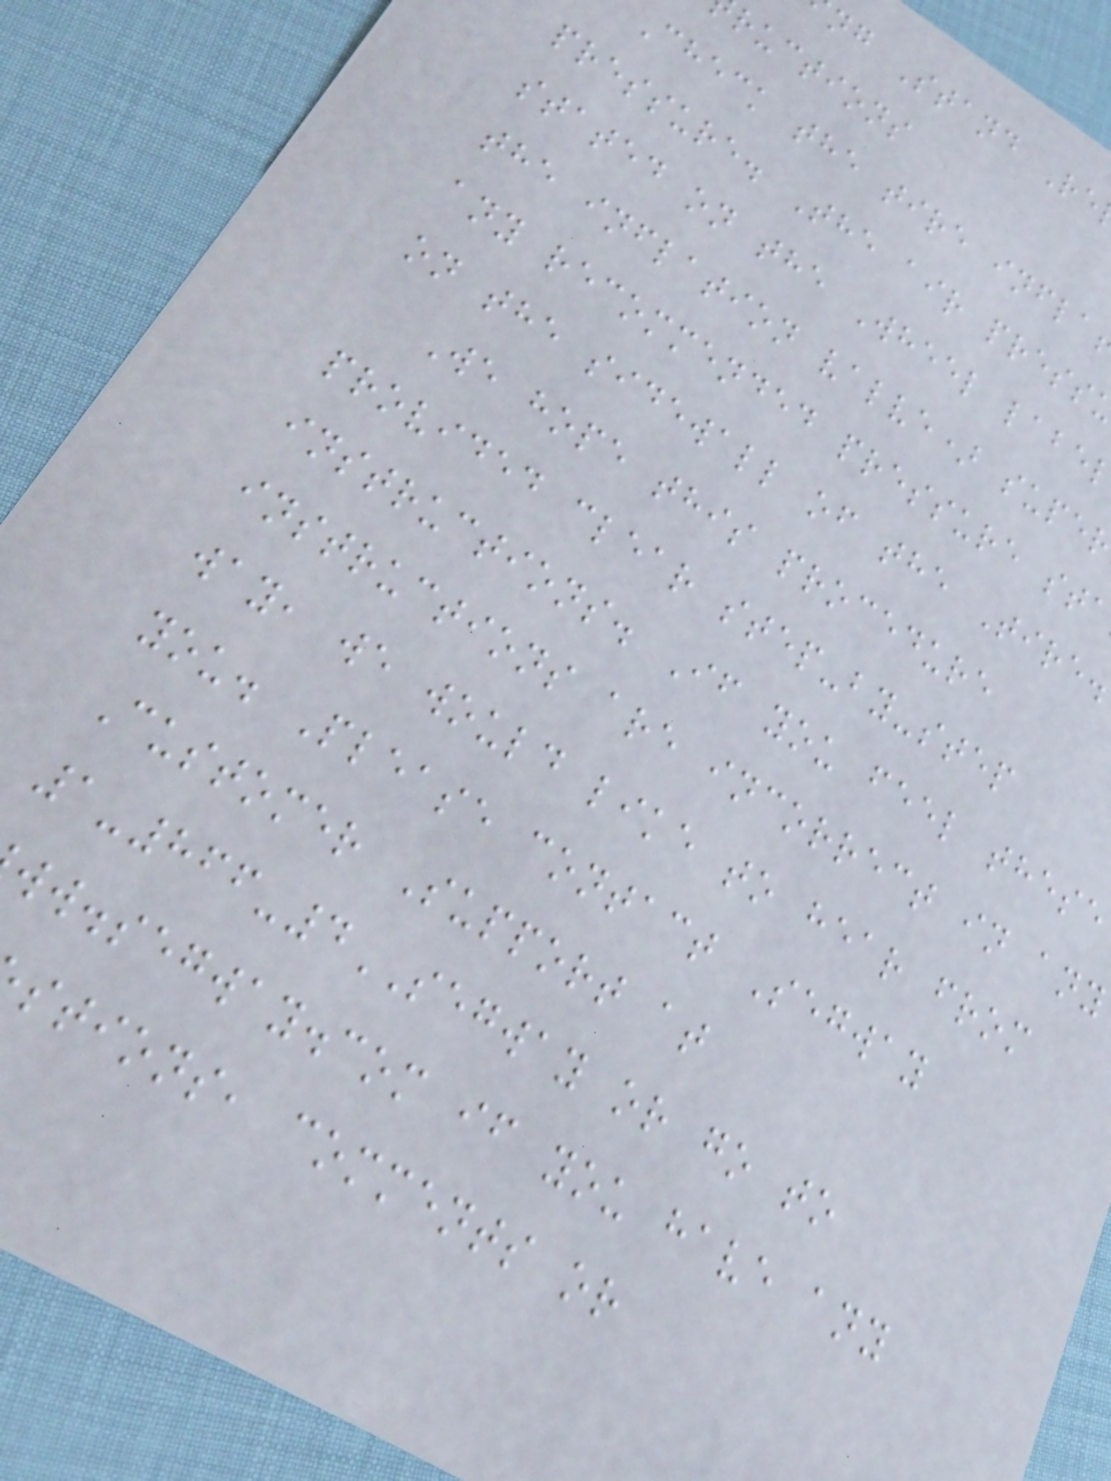ng Stand Re
ructions
Check the tire infla
pressure. The air press
stated on the Wheel labe
the inflation valve) supe
any recommended pressure st
on the sidewall of the Tire.
We hope this procedure
provided clear step-by-step
instructions. If you feel these
instructions are incorrect in any
way, we would like to hear from
you. Please contact Segway
Customer Support at
1-866-4SEGWAY or go to
ww.segway.com if you have any
stions, comments or
